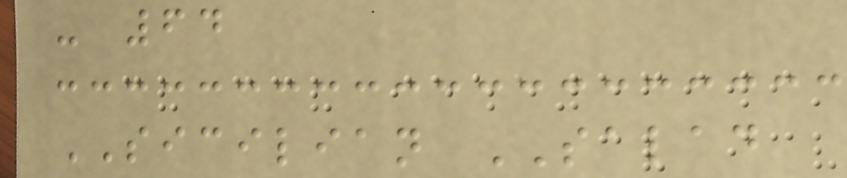- 64
SICILIAN SALAD
